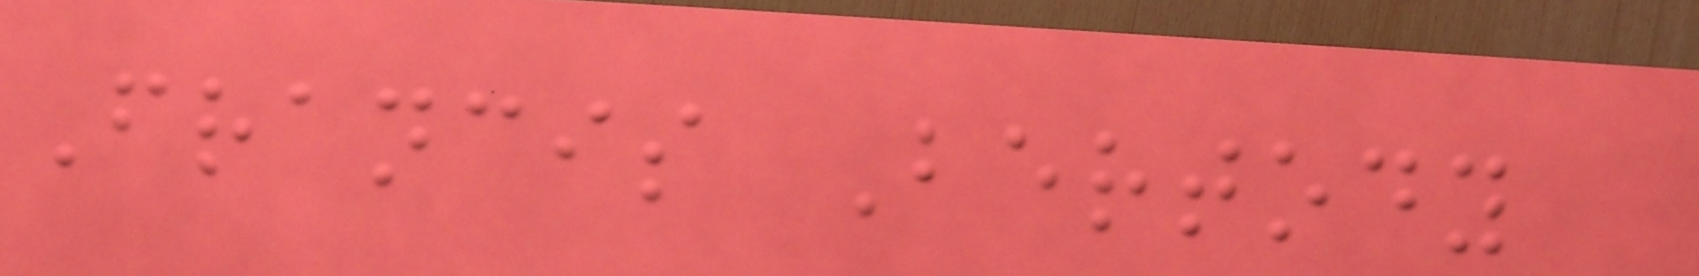Francis Bertody
